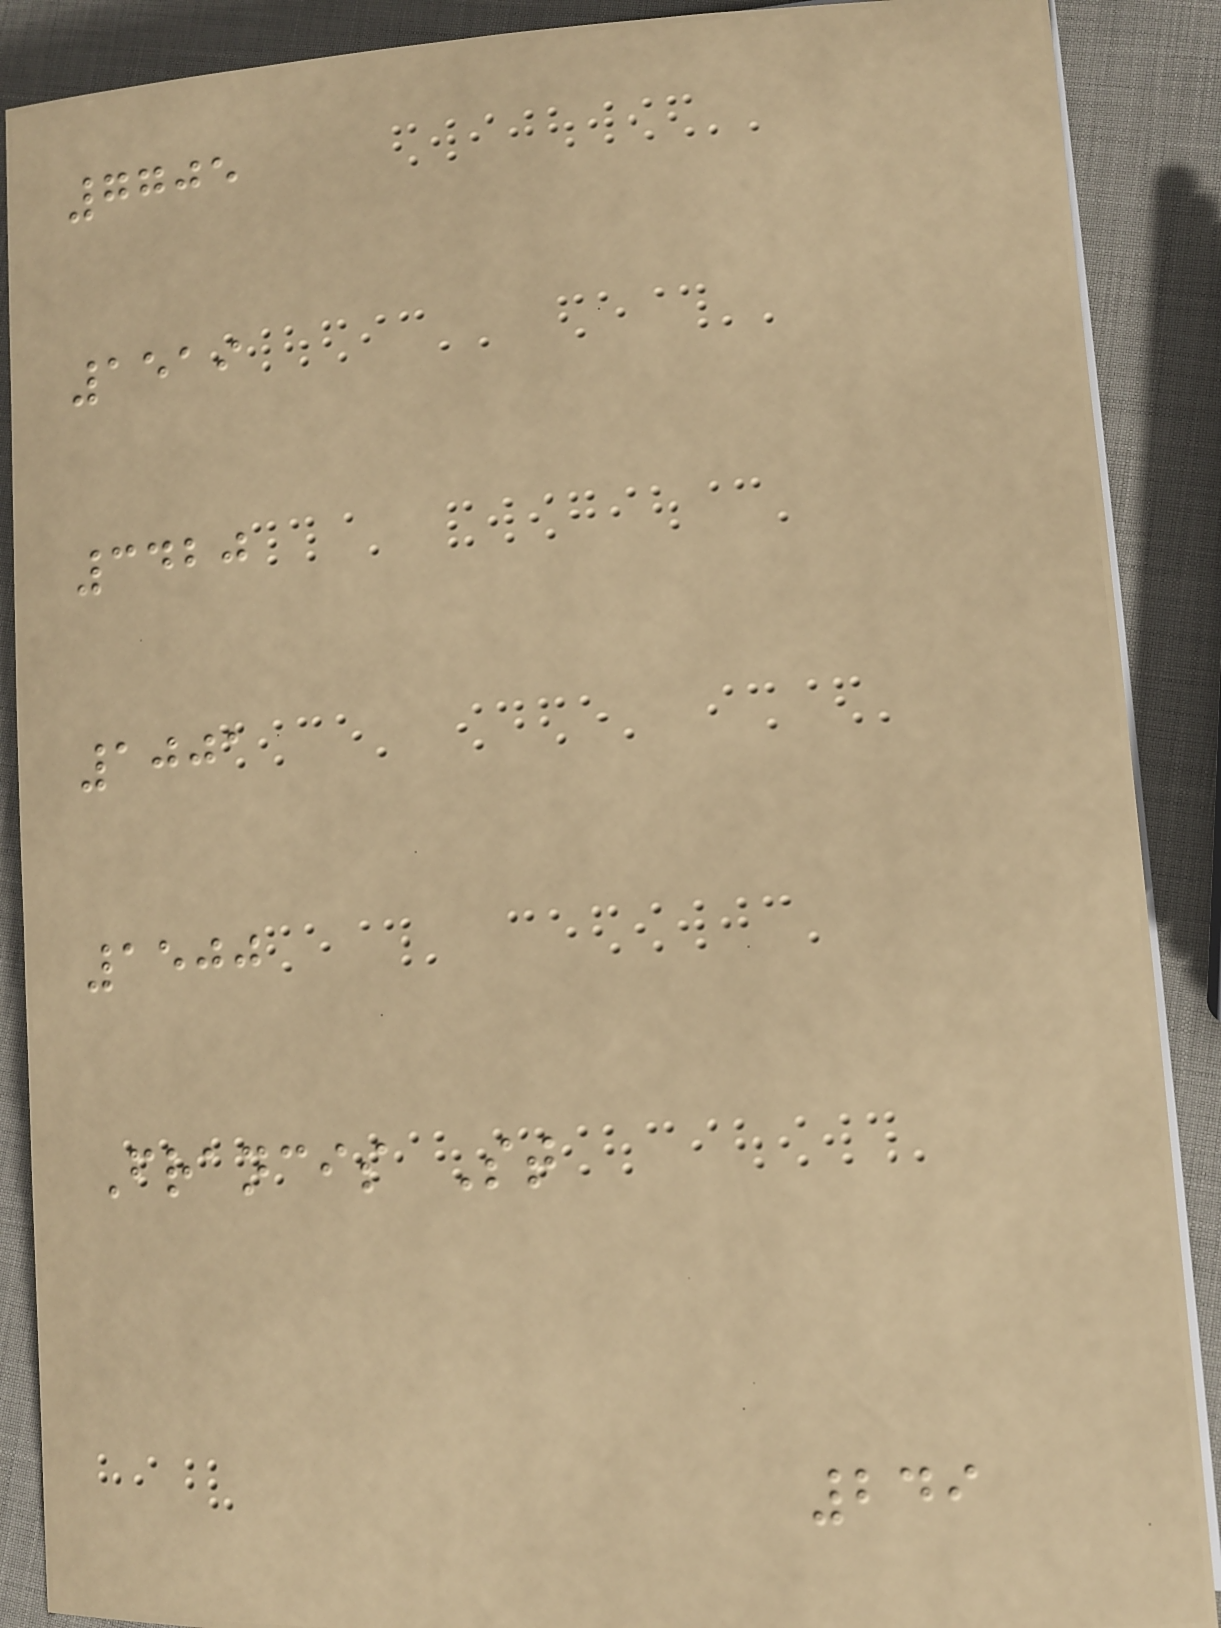7705
1519
3420
1001
1500
Francis St
249
